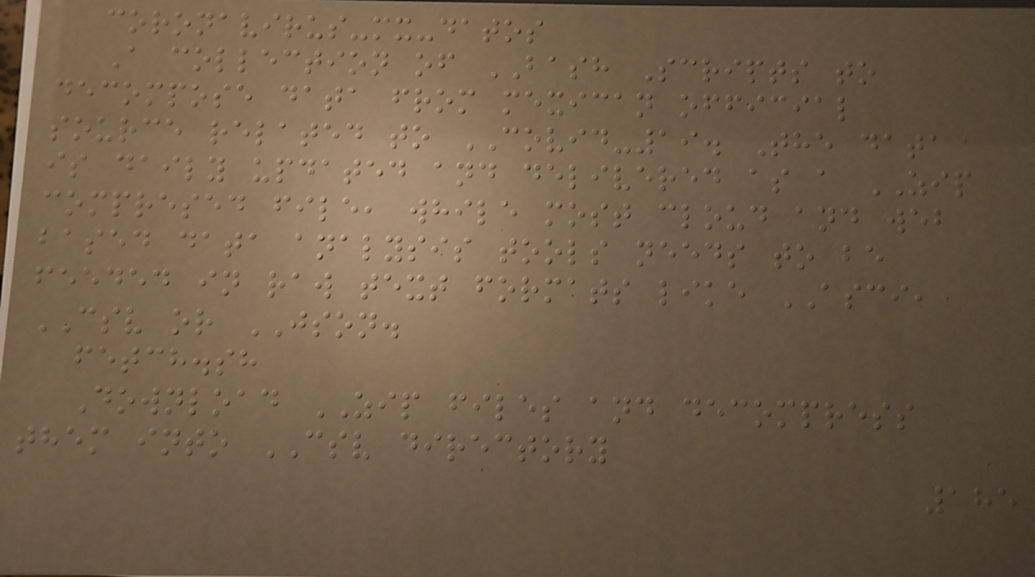coronavirus-mx-datos
A collection of BASH Scripts to
decompose data from mexican official
source related to COVID-19. The data
is daily updated and delivered as a ZIP
compresed file, while most cloud and web
based data analysis tools needs to be
feeded in raw text formats like ASCI,
CSV or JSON.
fetch.sh
Download ZIP files and decompress
them into CSV directory
185
